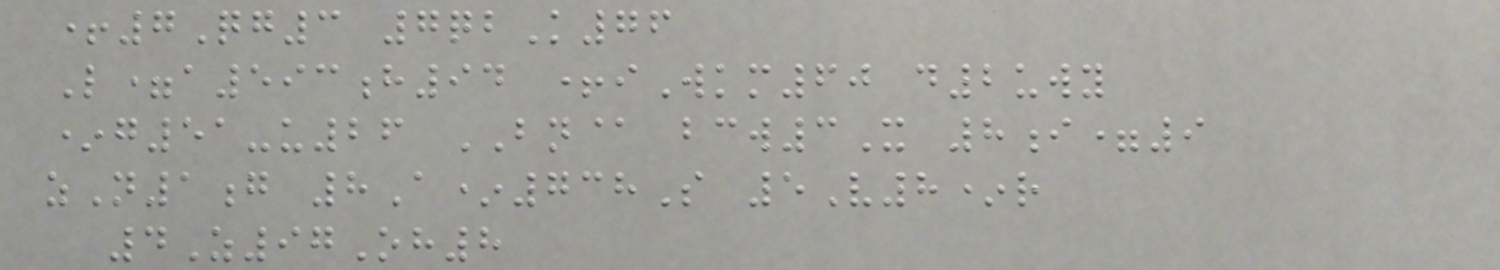+7Qg3 7qbK76
L=a593h94 +iWkm60 d2uwy
*g51-u26 BN@ bcw3X 8i=9
zN1g 8A*738S 5V8*r
4Z97Oh8
